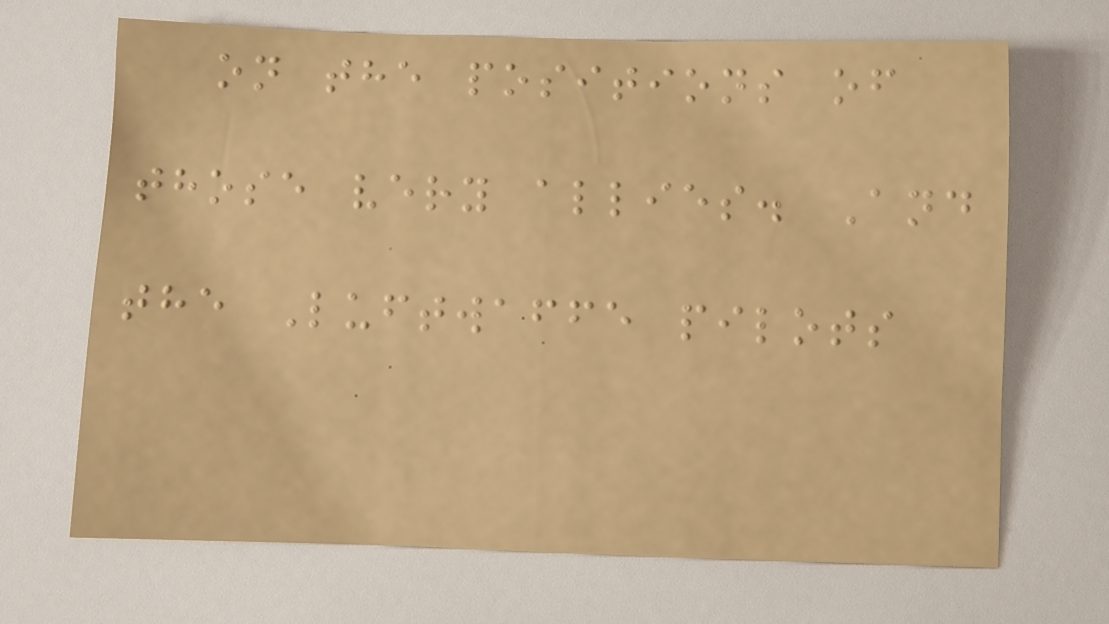on the positions of
those very allies. And
the Luftwaffe pilots
